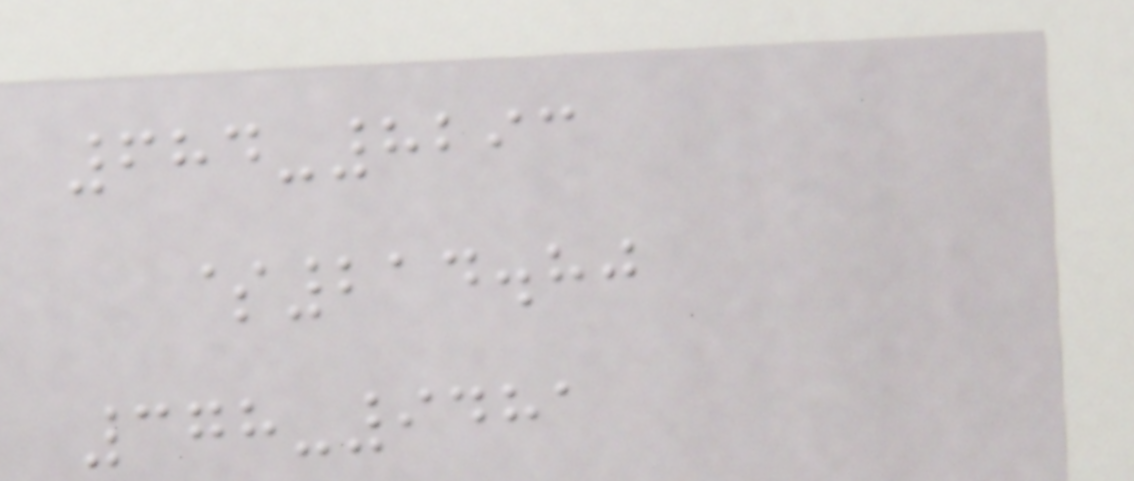684-8293
$214.80
378-9481
